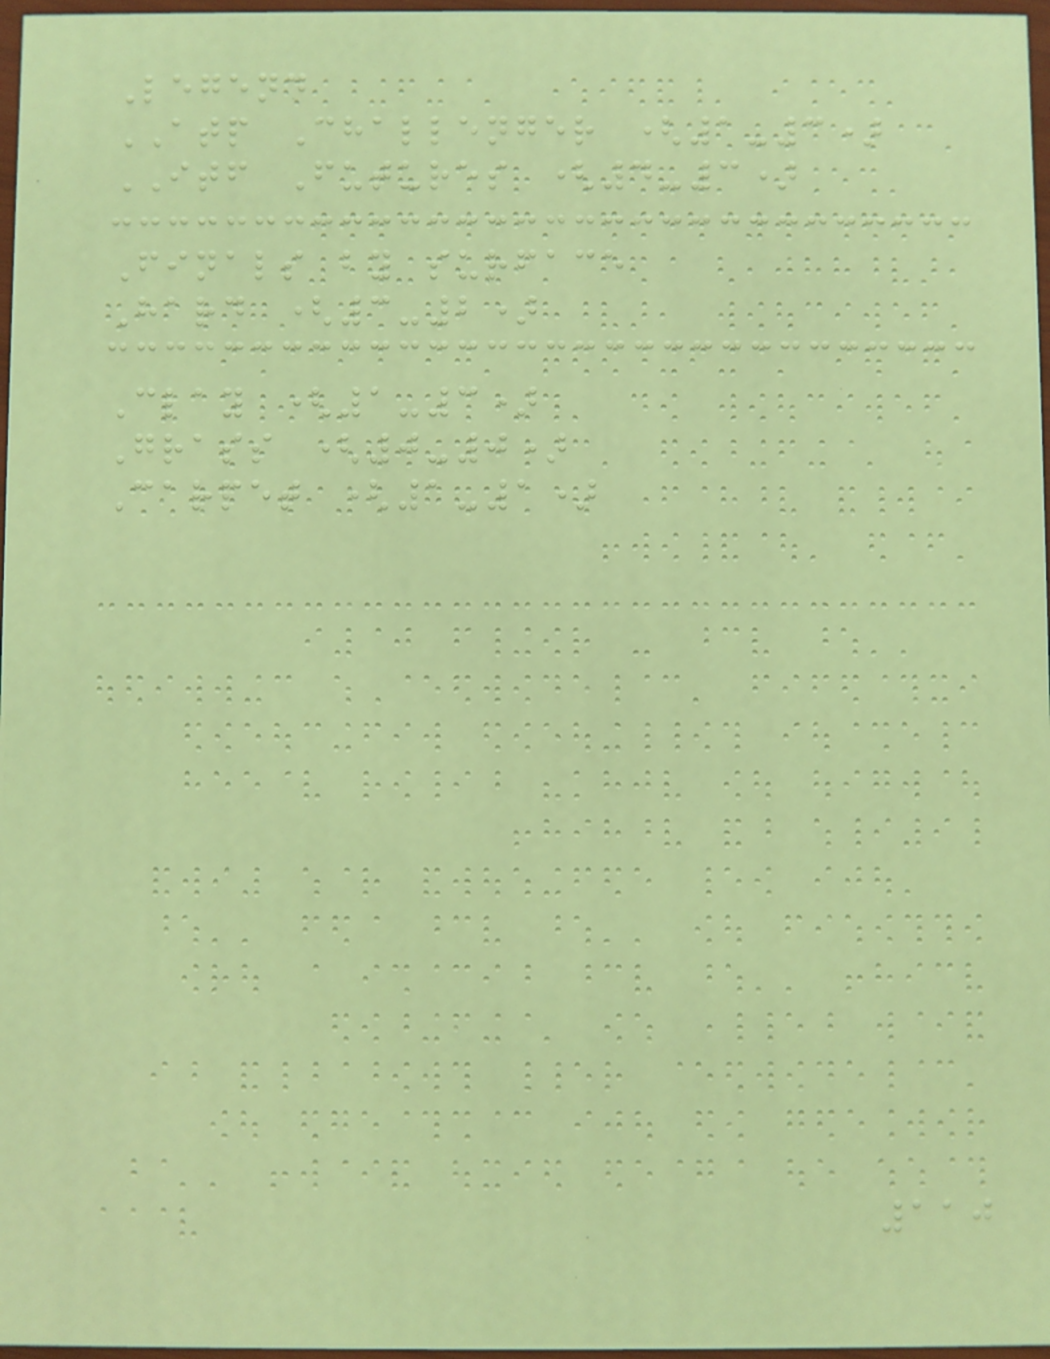Legend
ATP Challenger (1-3)
ITF Futures (4-3)
Finals by surface
Hard (3-2)
Clay (1-3)
Grass (0-0)
Carpet (1-1)
110
